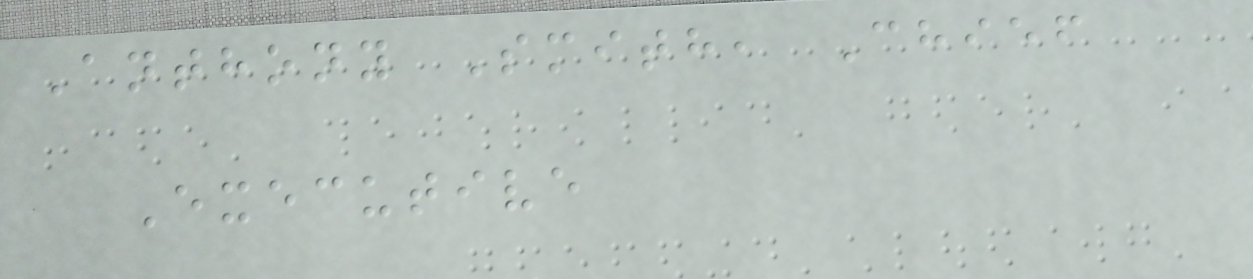Anthony Smith, Chief
Executive
